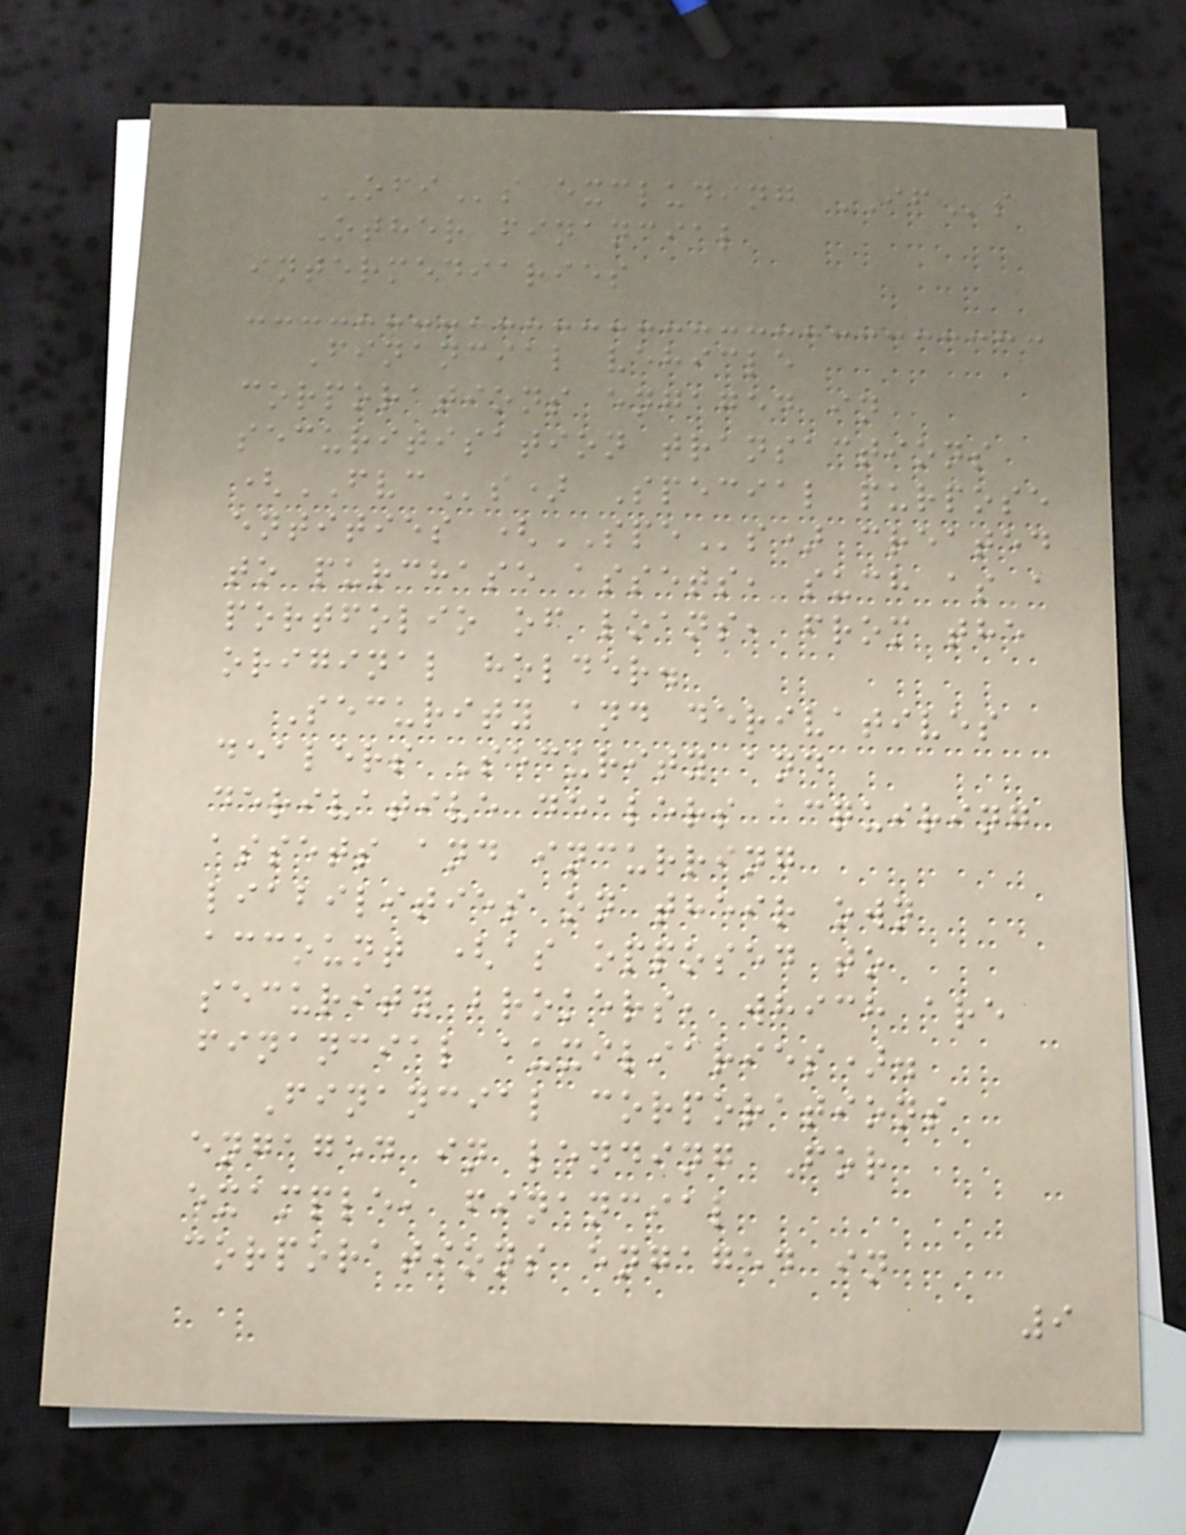OFIs excluding IFs
Other financial
intermediaries
Financial vehicle
corporations engaged in
securitisation transactions
(FVCs) Special purpose
entities (SPEs) created
to purchase assets, such as a
portfolio of loans, from the
original holder.
Security and derivatives
dealers Security and
derivative dealers acquiring
assets and incurring
liabilities on their own
account (as opposed to
security brokers, which are
financial auxiliaries).
Financial corporations
engaged in lending For
example, financial
corporations engaged in
9
